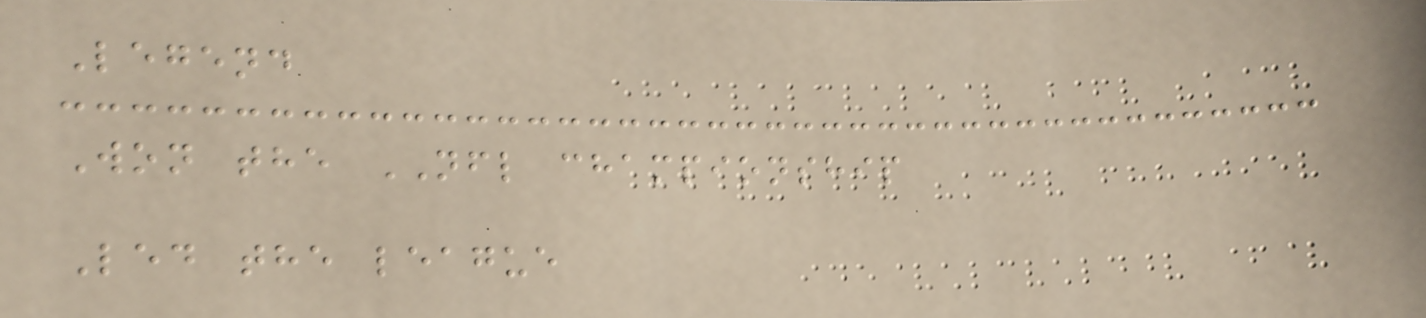Legend
Won the NFL championship
Led the league
